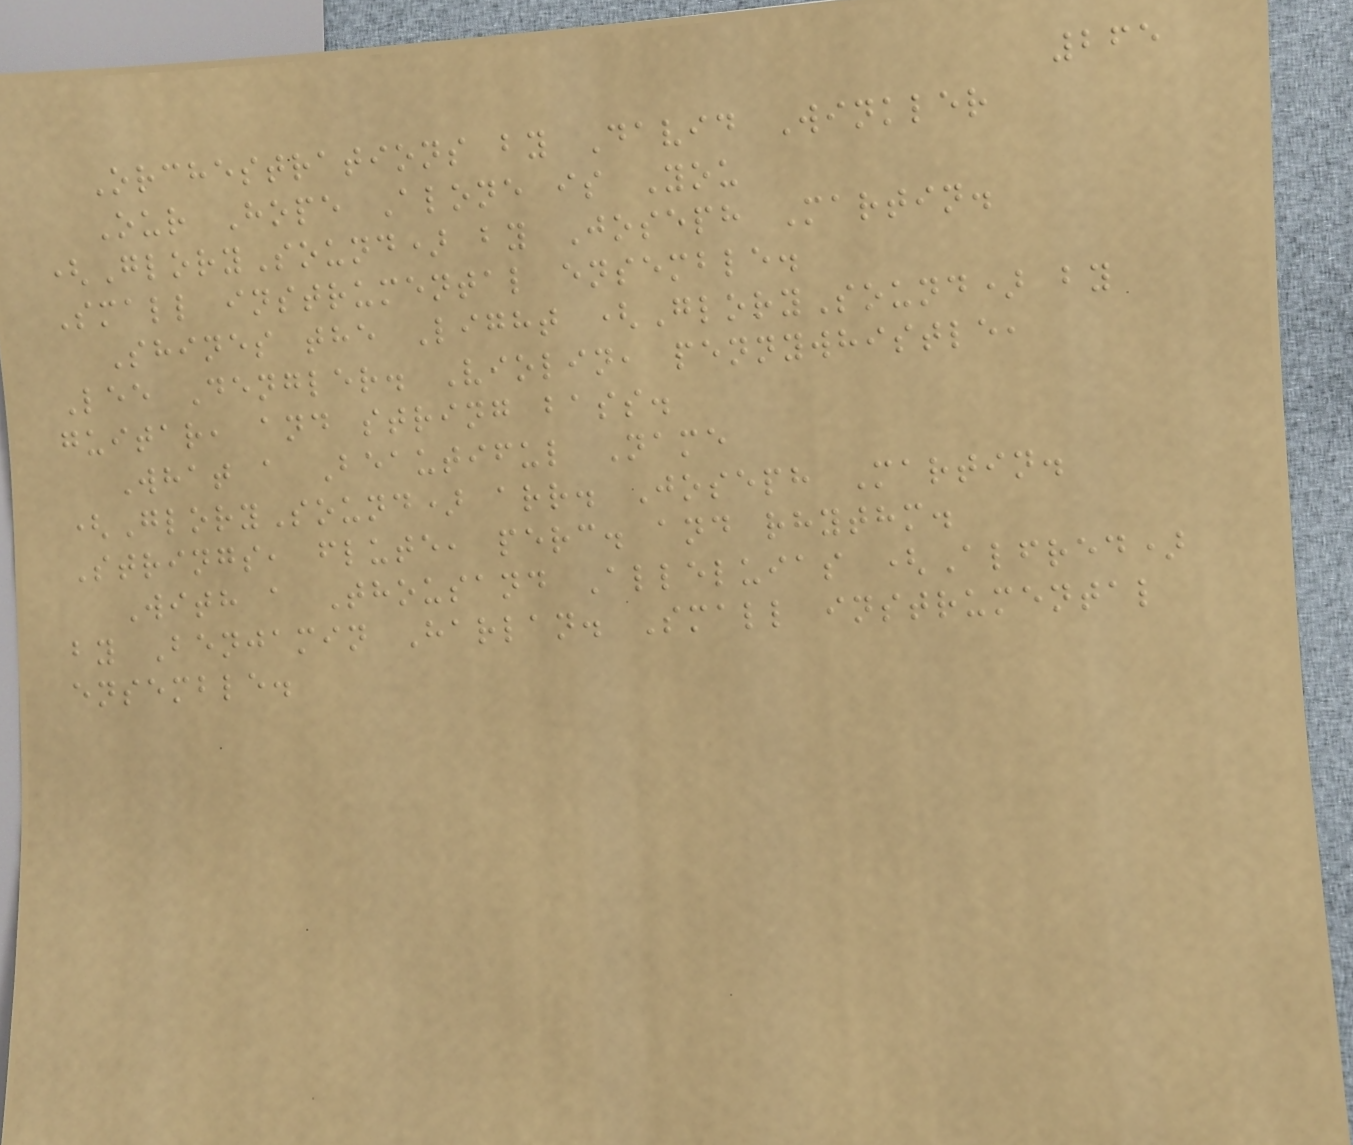265
Orchestrations by David Winkler
Our Hope Alone is You
(GlorySound) by Joseph Martin.
Small instrumental ensemble.
Shines the Light (GlorySound) by
Lee Dengler. Violin, pennywhistle,
guitar, and string bass.
What a Beautiful Name
(GlorySound) arr. Joseph Martin.
Strings, flute, perc. and rhythm.
With a Thousand Alleluias (Alfred)
by Benjamin Harlan. Small instrumental
ensemble.
